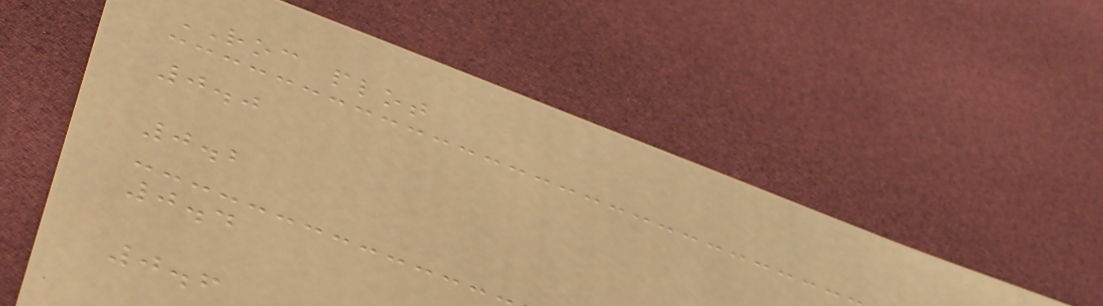ROC plot
0.0
0.2
0.4
0.6
